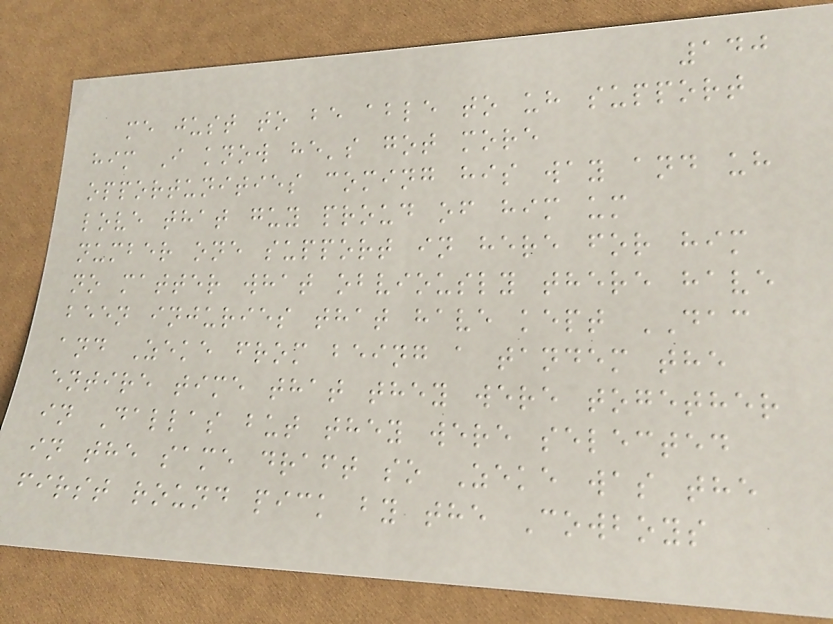140
me just to be able to uh support
him I know he's got more
opportunities coming his way and uh
love that guy proud of him um
number one support in here for him
no matter what obviously there have
been injuries that have kept DAC
and Zeke from being a tandem the
entire time that they were together
in Dallas but they were selected
in the same draft so Zeke was the
first round pick by the Cowboys
